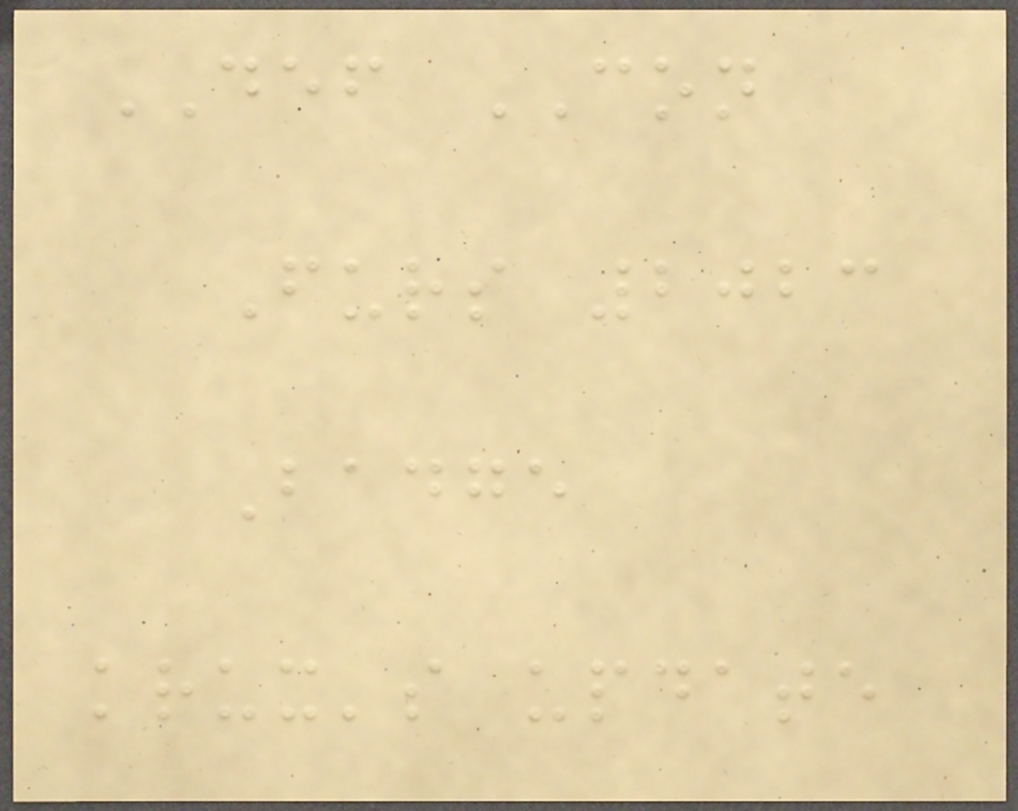DEF CON
Furs 2023
Badge
krux's update
